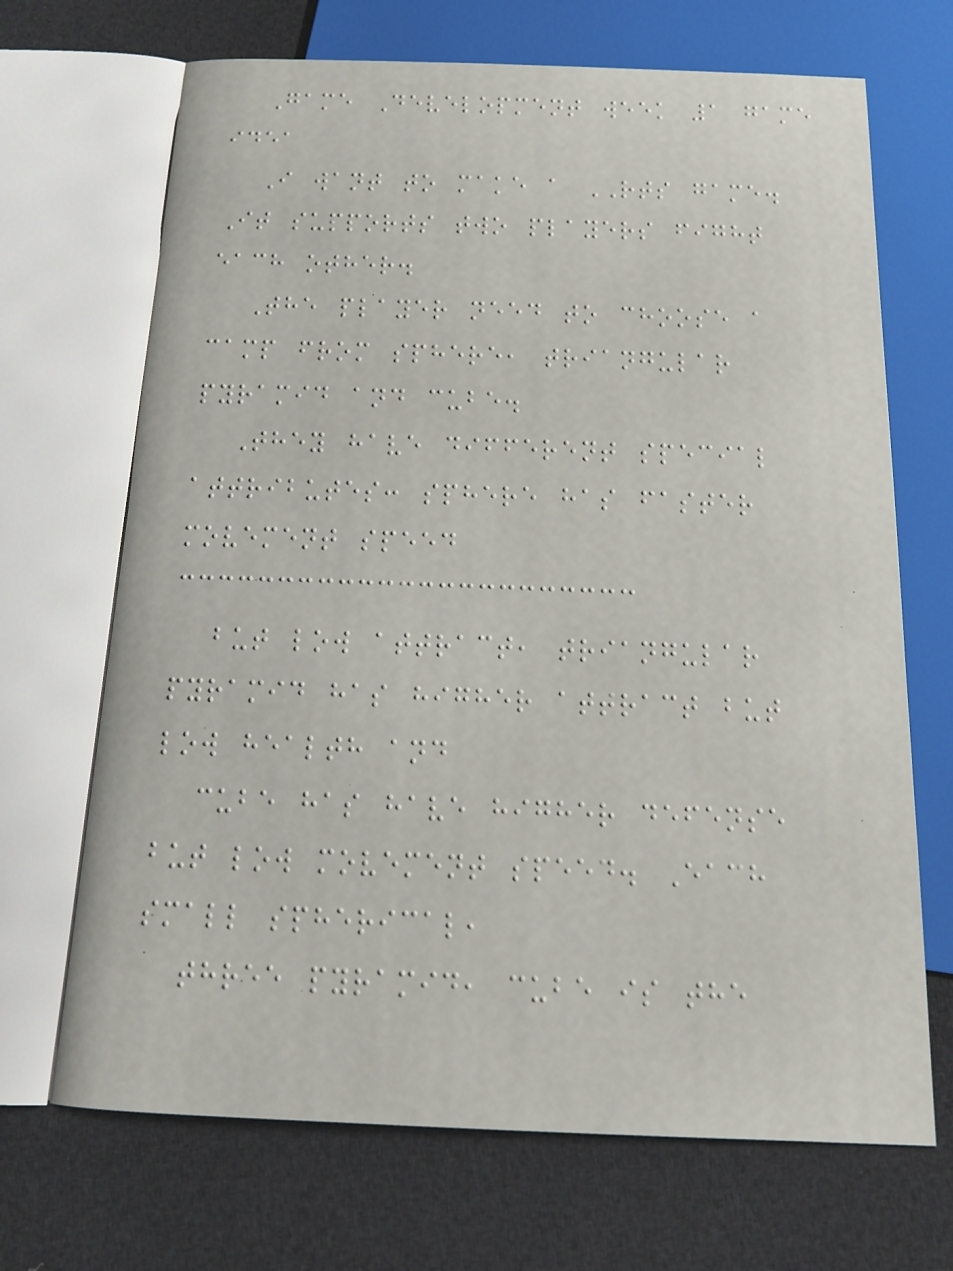Game Development week 1 game
idea
I want to make a RTS game.
It supports two players fight
each other.
The player need to choose a
camp from sphere, triangular
pyramid and cube.
They have different special
attributes: sphere has faster
movement speed
but low attract, triangular
pyramid has higher attract but
low health and
cube has have higher defense
but low movement speed. Each
small spherical,
three pyramid, cube is the
